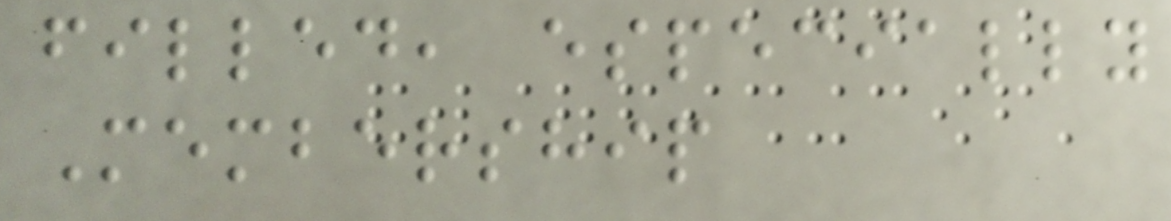filled, especially
Membership
